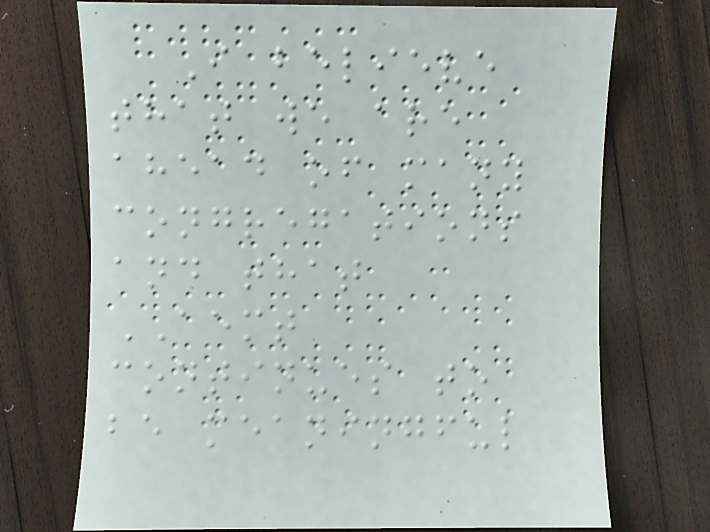I believe
that we are
ahead of many
congregations
and that
AEMT
continues to
be meaningful
